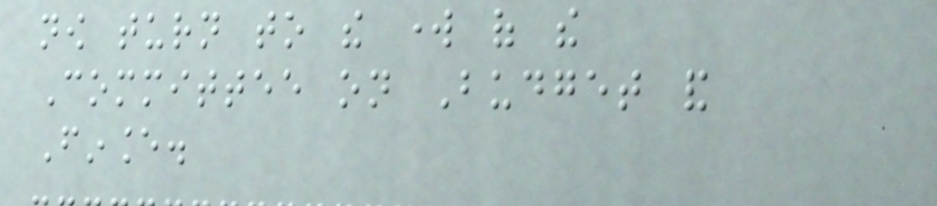now turn to the work of the
Committee on Budget and
Finance.
